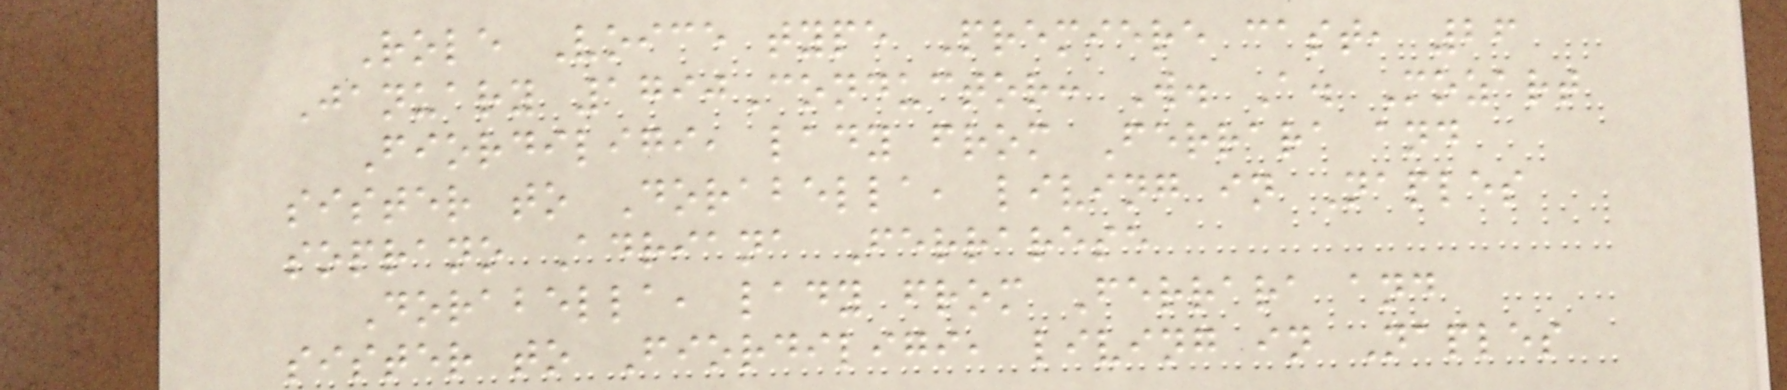Role Voice type Premiere cast, 26
January 1790Conductor: W. A. Mozart
Fiordiligi, lady from Ferrara and
sister to Dorabella, living in Naples
soprano Adriana Ferrarese
Dorabella, lady from Ferrara and
sister to Fiordiligi, living in Naples
